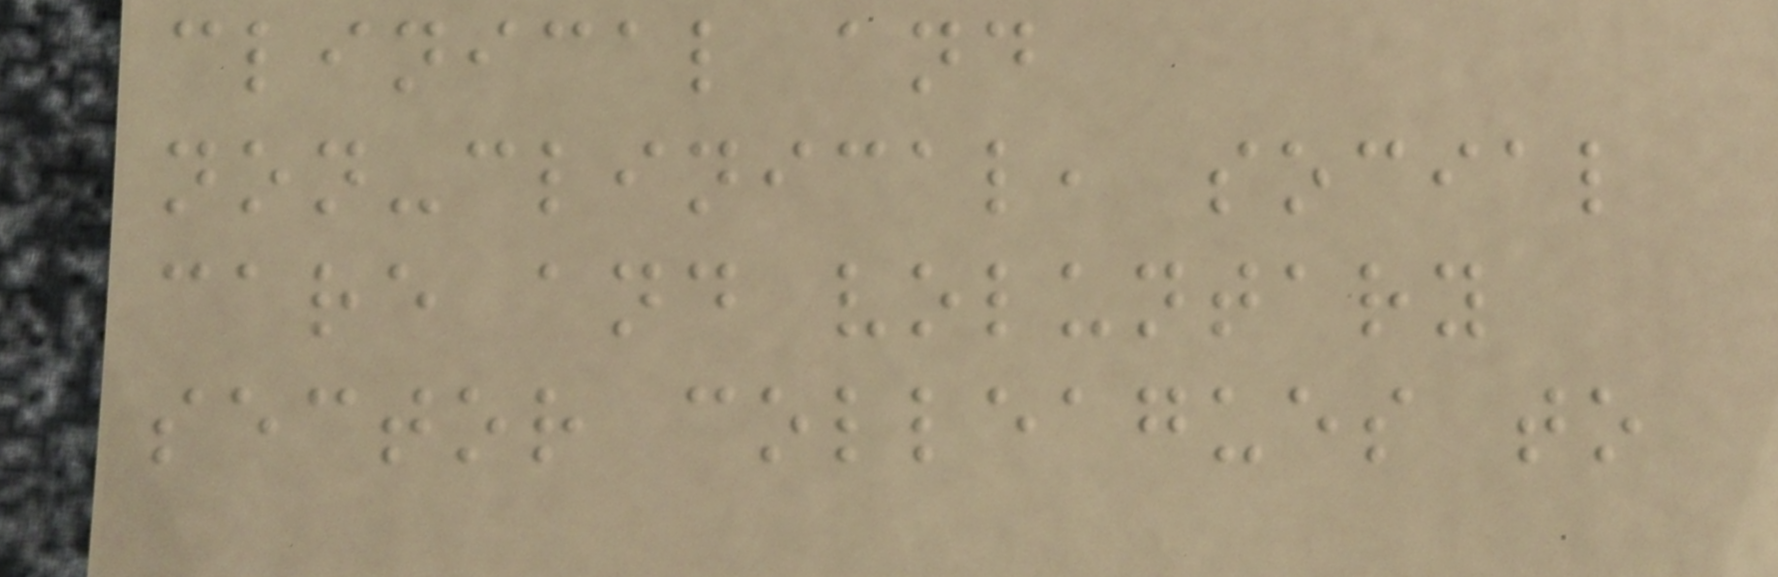clinical and
non-clinical, social
care and voluntary
sector colleagues to
